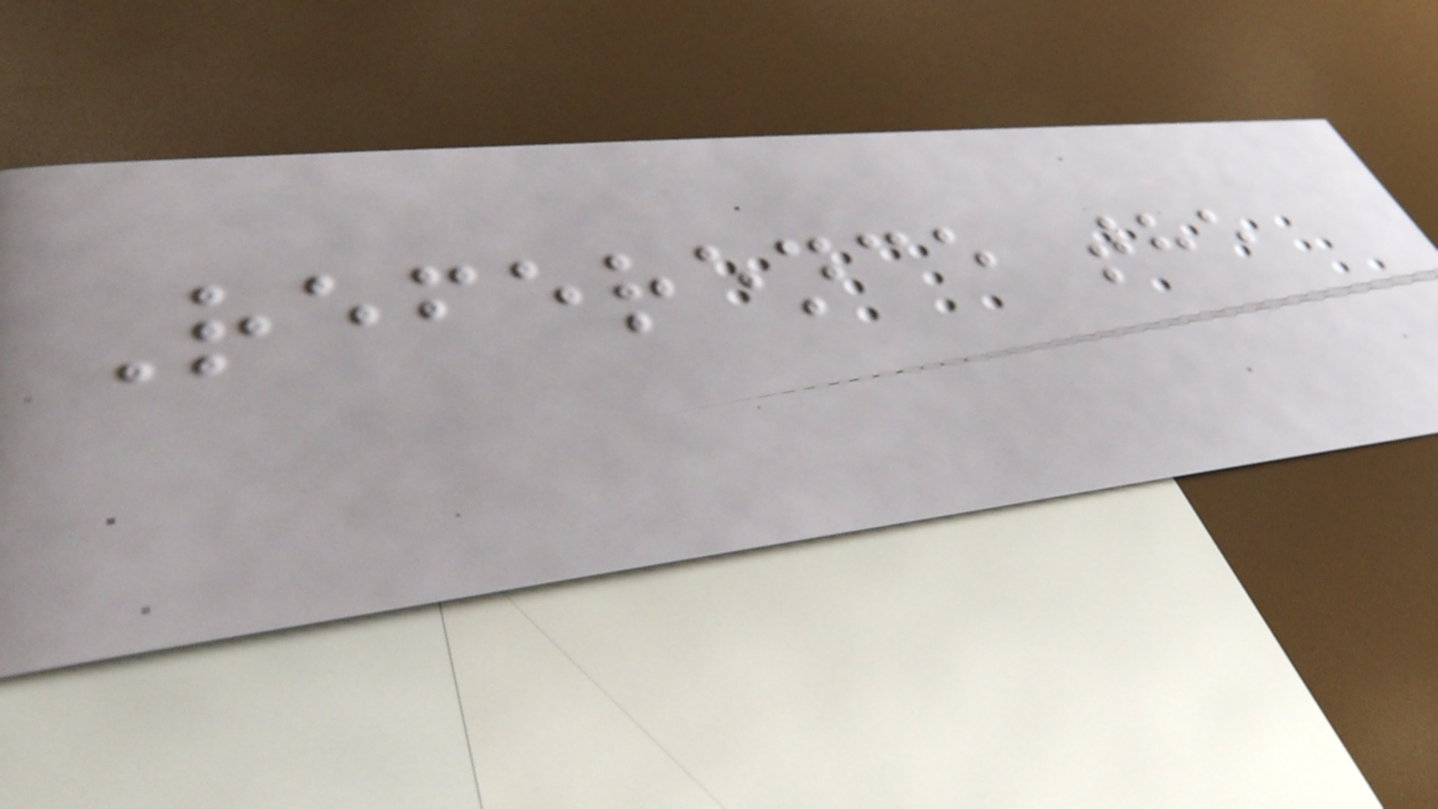Reference the
